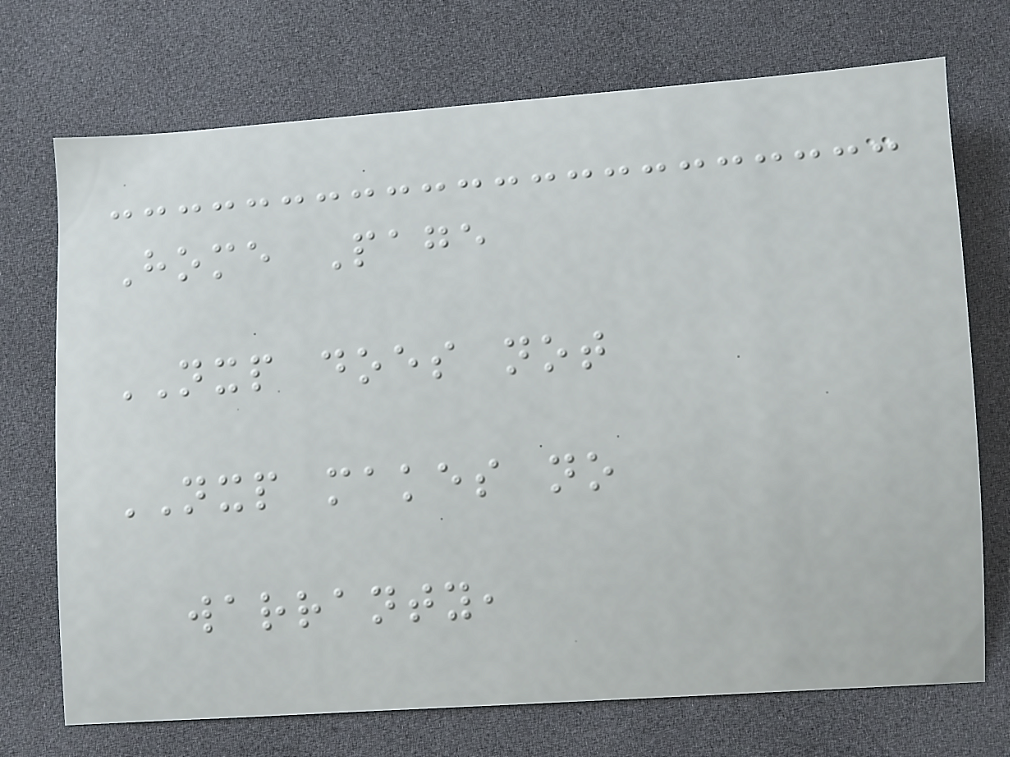Home Page
NXP does not
NXP makes no
warranty,
